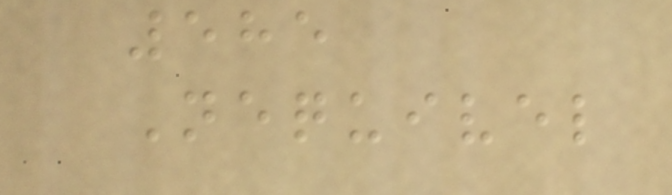585
Nequivel
